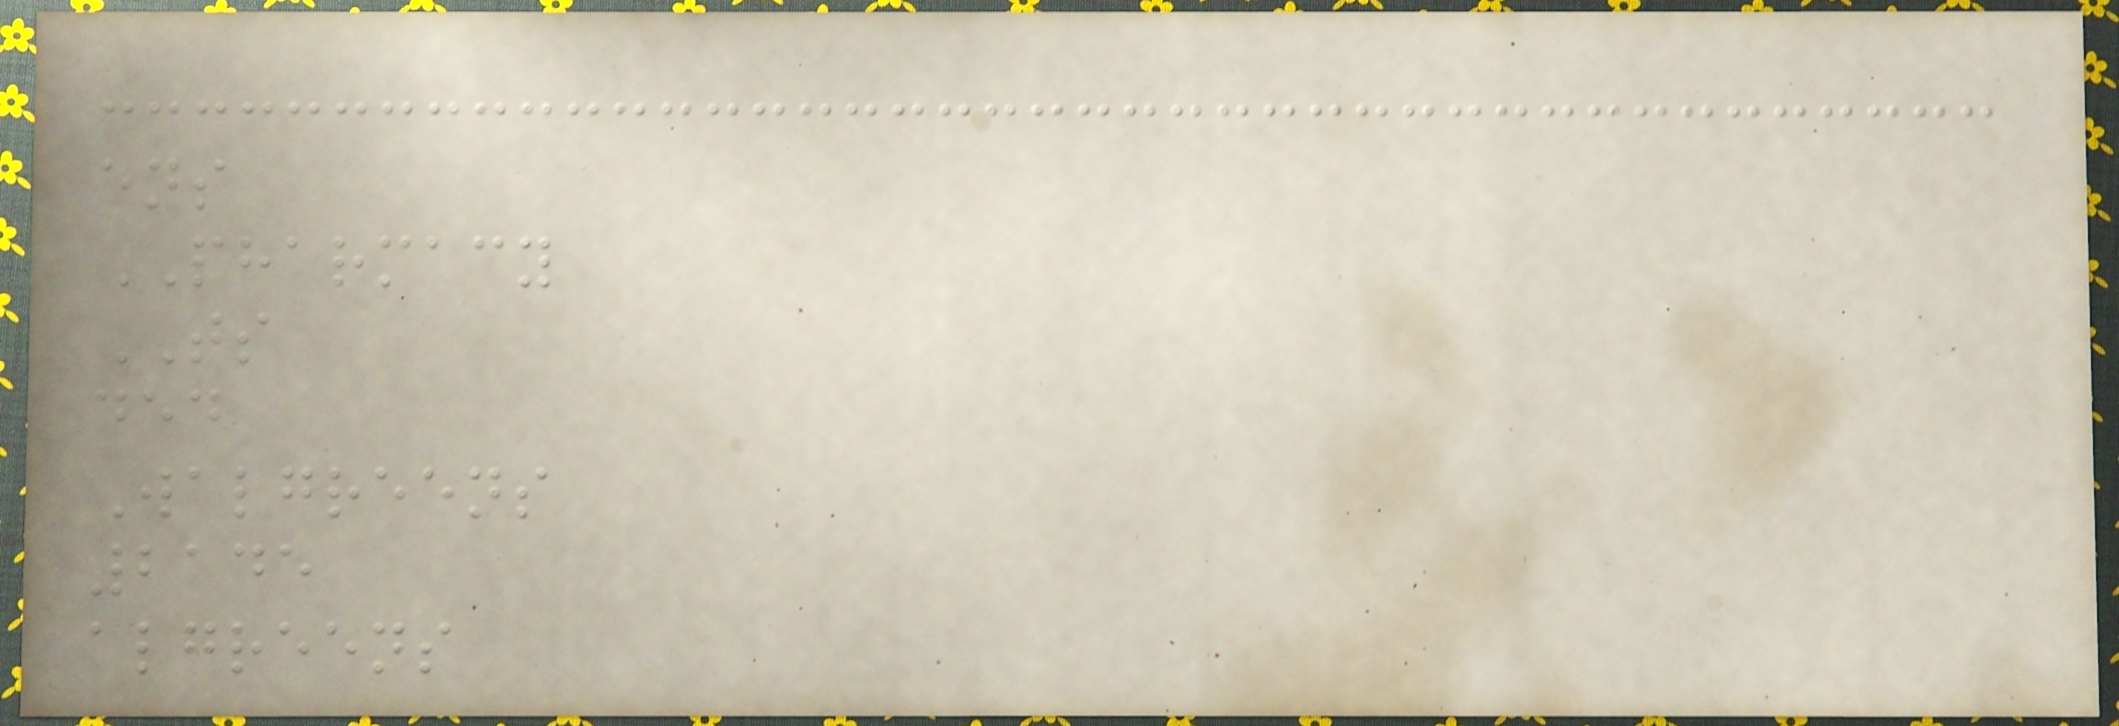ens
PHARMACY
TS
ded
Walgreens
2145
algreens
